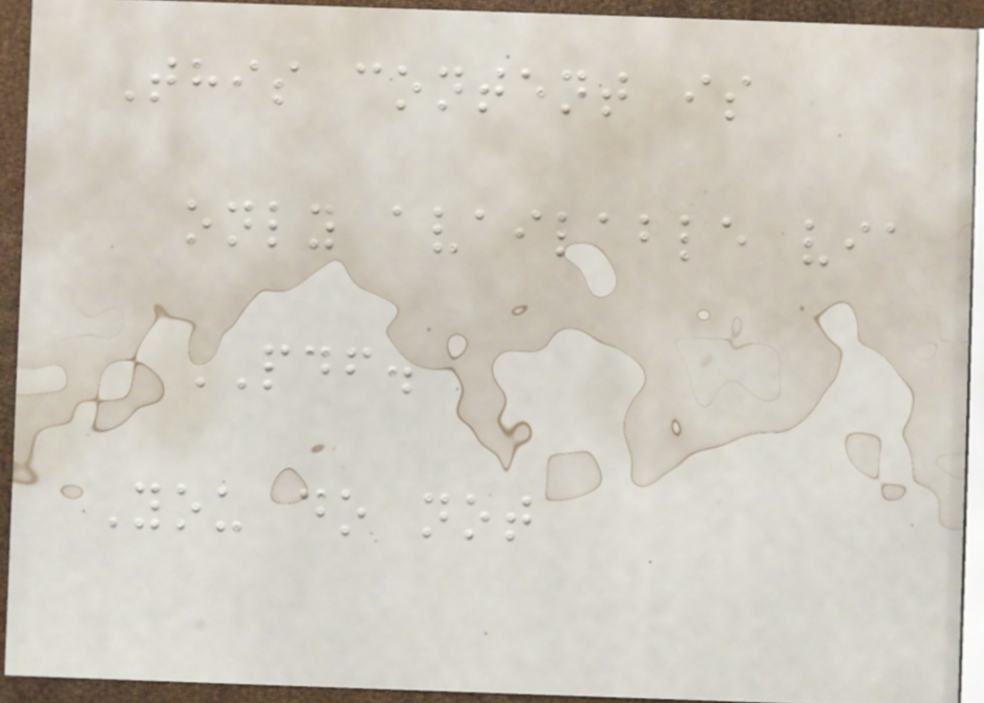This content is
only available via
PDF.
You do not
